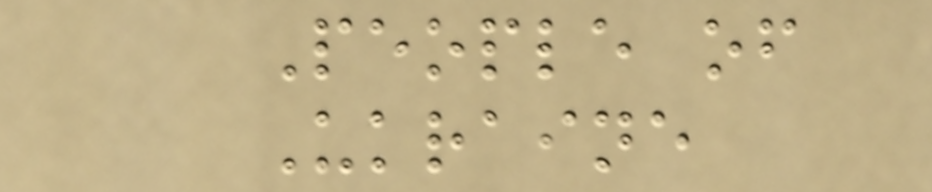People of
Ukraine
